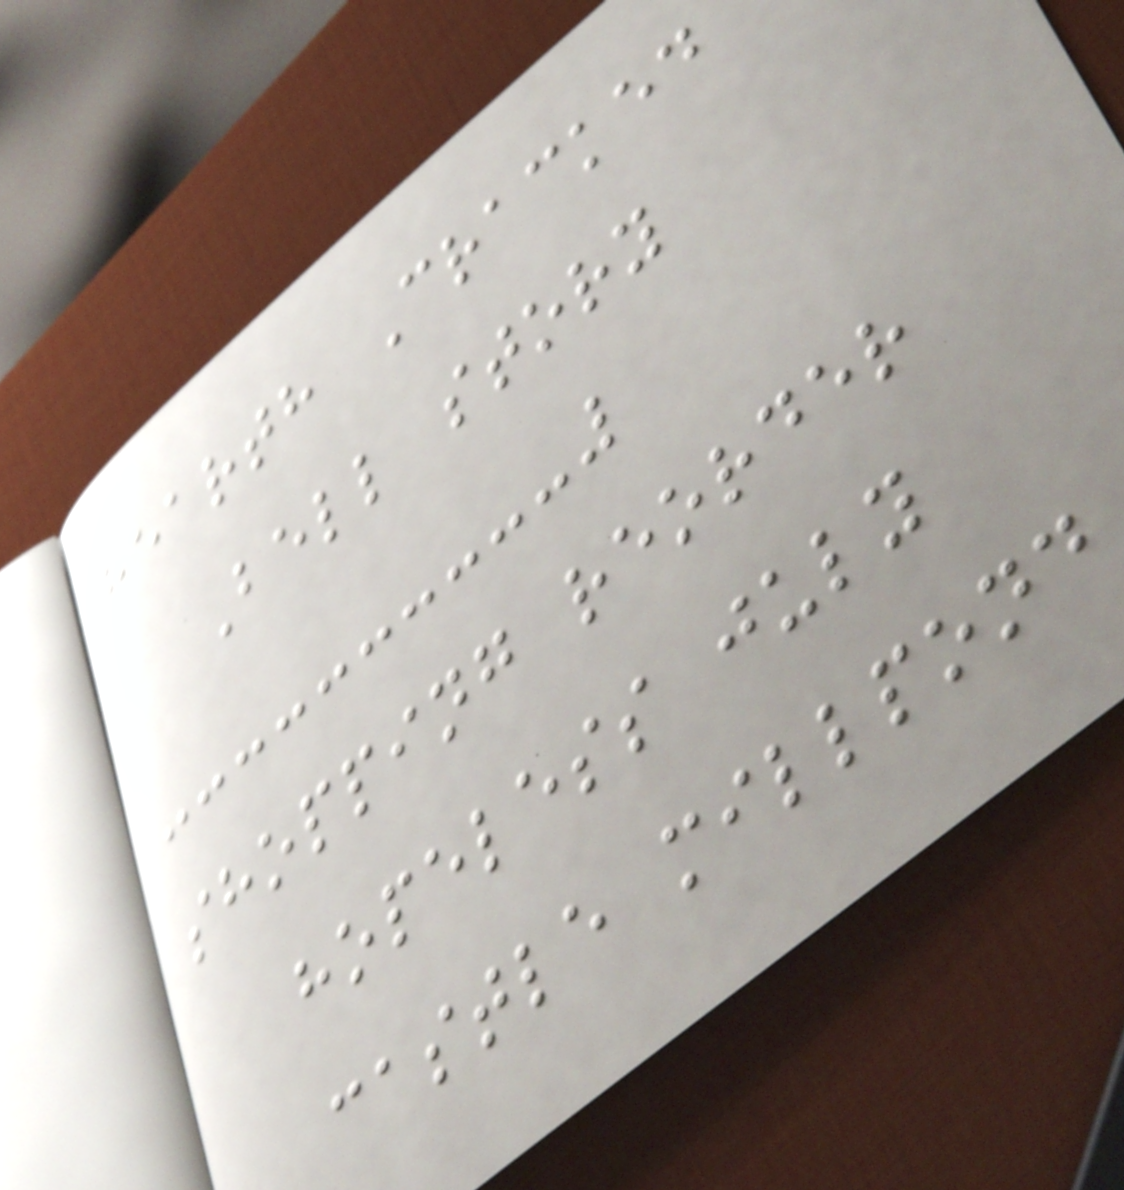hearth Cracked
Bell story
shopping reorder
hopeless july
castle millpond
